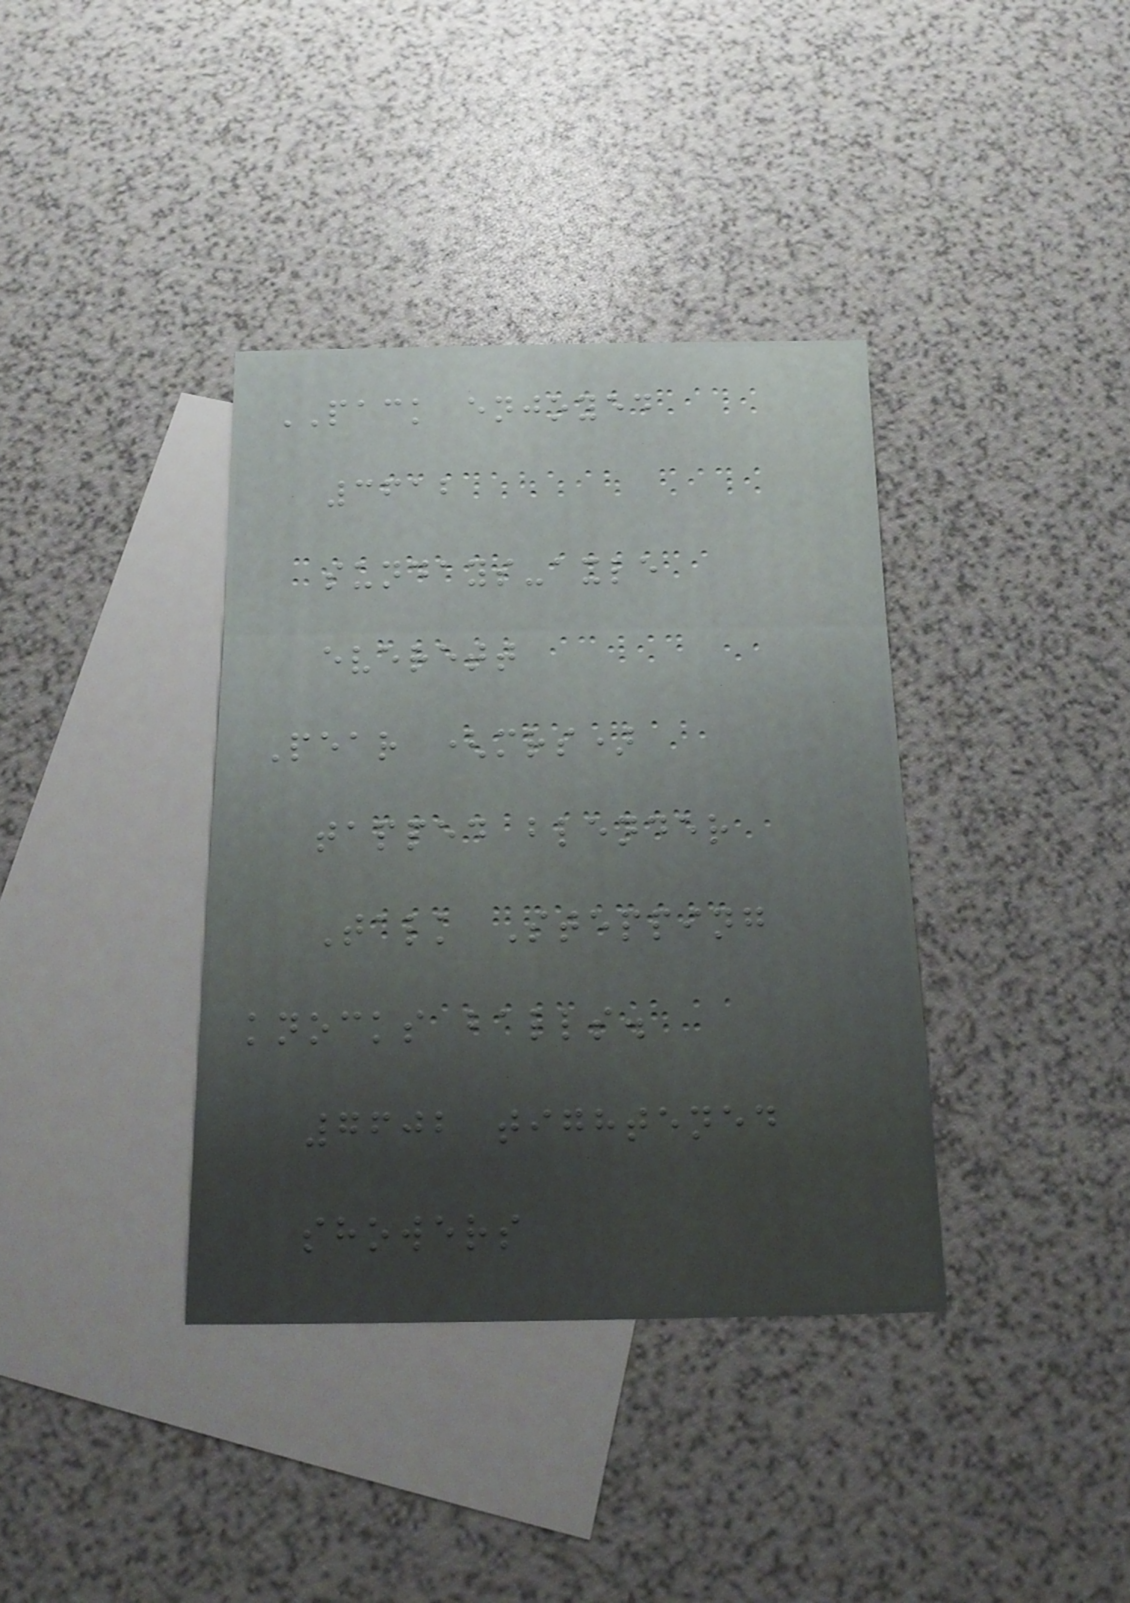PACK enjoyed
3612
sundays-axle
everett
Pear (mrs)
tapped blender
Talk Stepping
knocks balls.
7602 tightened
showers
